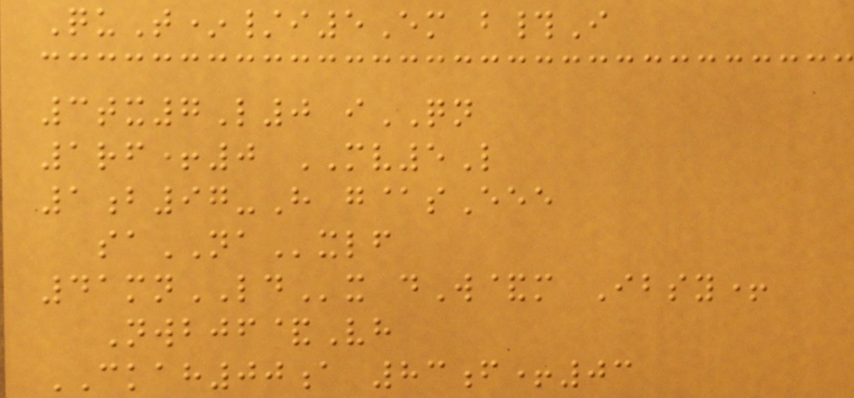QuT*/i5Em b#I
3tx7L0 iQN
1rf+0 MV5L
1b97-H g@sEee
saNAxlf
41mnLDx dW&m Ibsy+
Nwbjf&Vh
CKAH00a 83f+03
